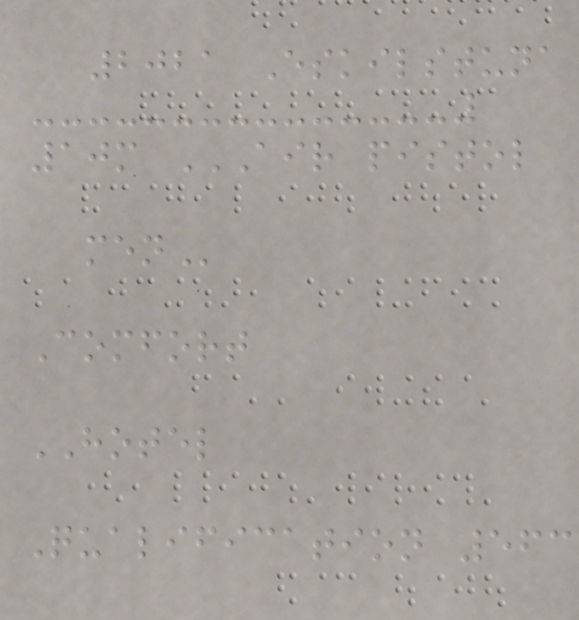2021 Eskilstuna
10m AIR PISTOL
MEN
Comfort
HOTEL
Qualification 563
